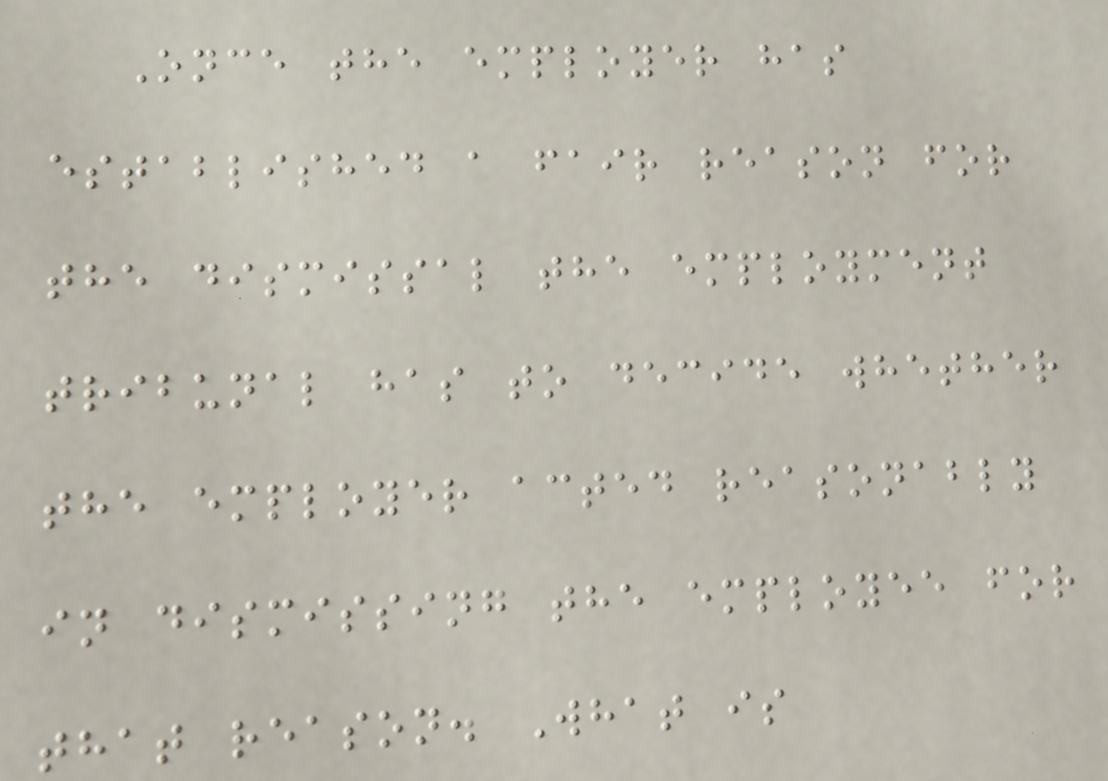Once the employer has
established a fair reason for
the dismissal the employment
tribunal has to decide whether
the employer acted reasonably
in dismissing the employee for
that reason. What is
